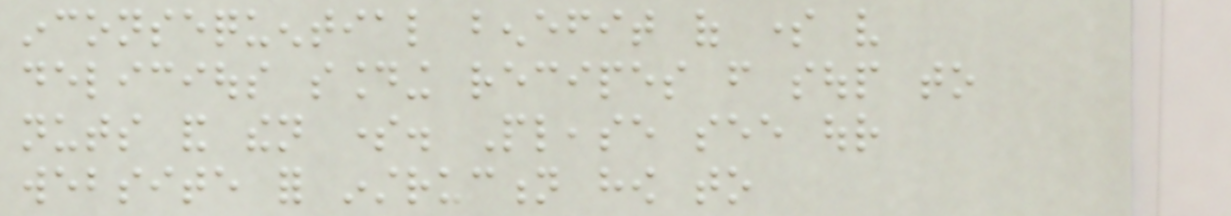inconsequential benefit of some very
delicious sounding recipes from soup to
nuts and then some. Please see our
website for instruction how to
